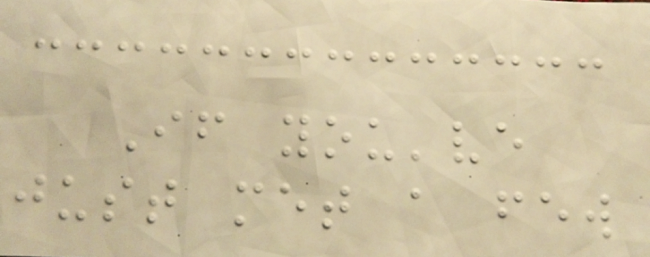If you've
just met a few
